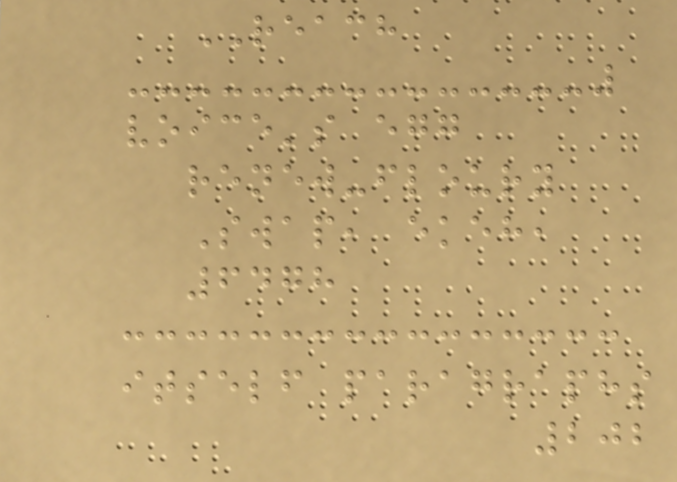REACH
voice's egg
renew-floury
Swap, ekeh,
6478
itself paragraphs
202
